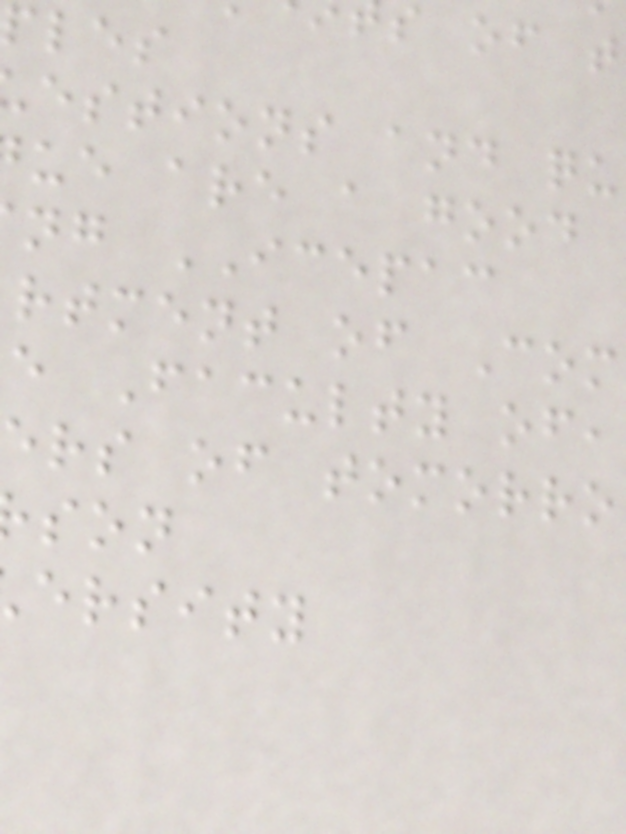ples
estions and qu
ue are a good
ng ICEPAC
rtment of Com
e Faculty of,
ers of
ersity
